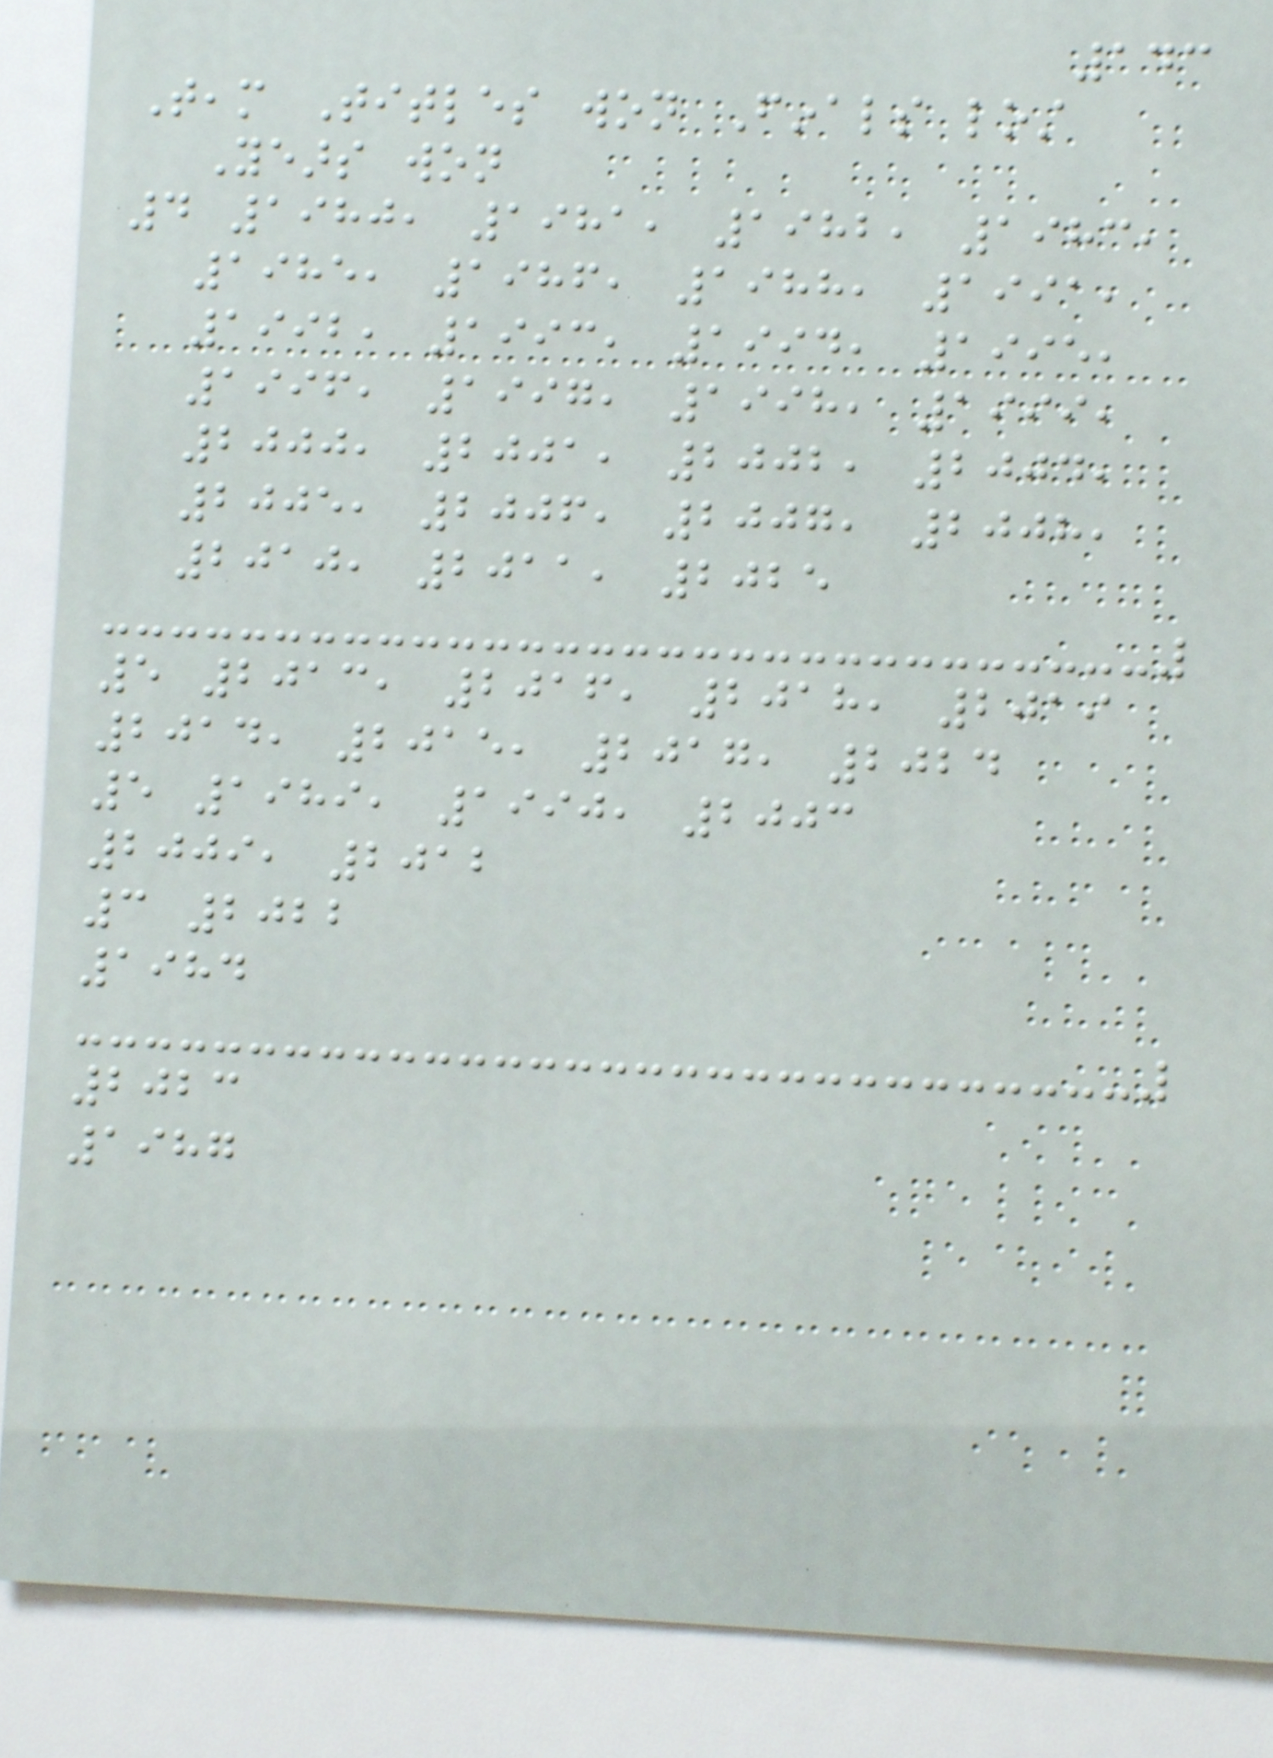143
Team Titles won Finals lost
Years won
4 1980, 1981, 1982, 1983,
1985, 1986, 1988, 1991,
1992, 1993, 1994, 1995,
1996, 1997, 1998, 1999,
2000, 2001, 2002, 2004,
2005, 2006, 2007, 2008,
2010, 2011, 2025
5 2013, 2016, 2018, 2019
2014, 2015, 2017, 2024
5 1989, 1990, 2003
2009, 2012
3 2022
1984
2023
1987
